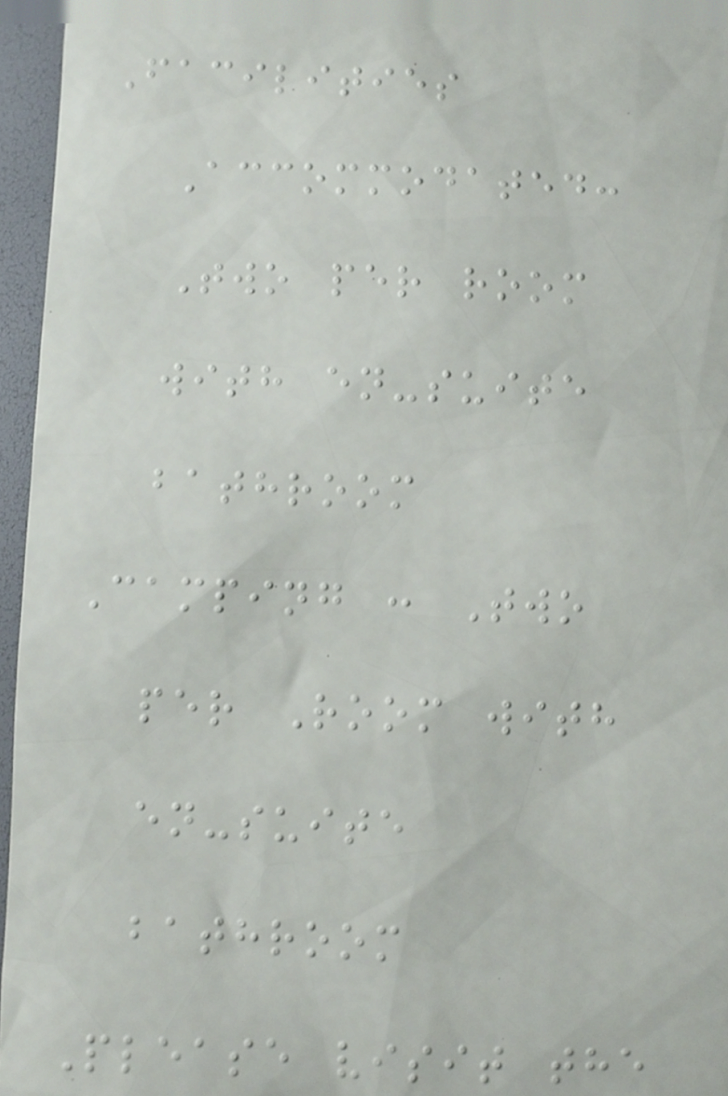Facilities
Accommodated:
Two per room
with en-suite
bathroom
Camping : Two
per Room with
en-suite
bathroom
Please visit the
